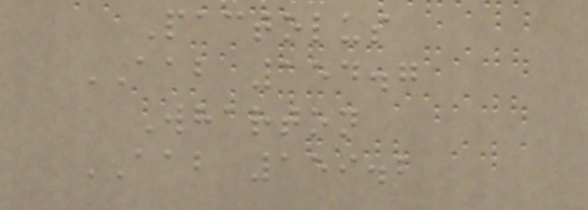Pactolus
AAB 154.7
Wharton
AAB 159.2
